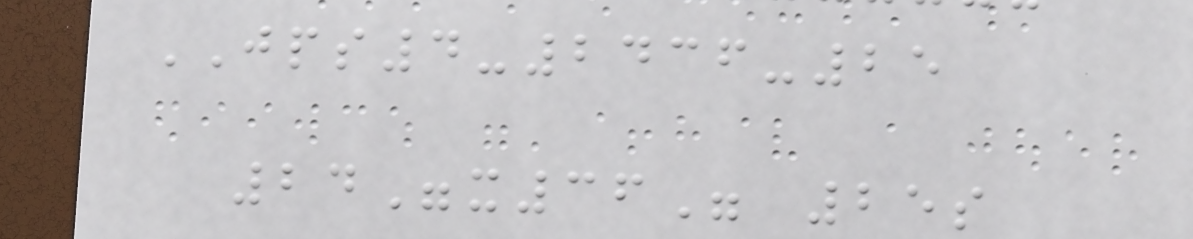JPS4-2436-25
24"x36" 25s
